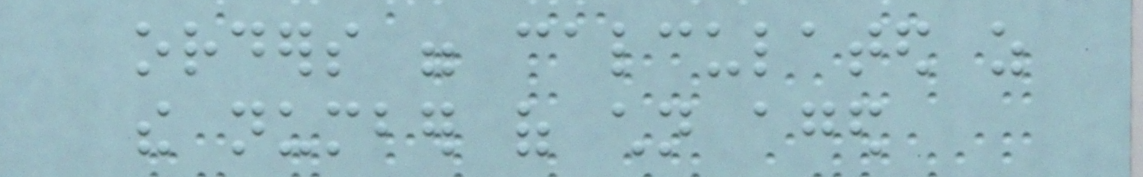orders were calculated as
the number of children aged
